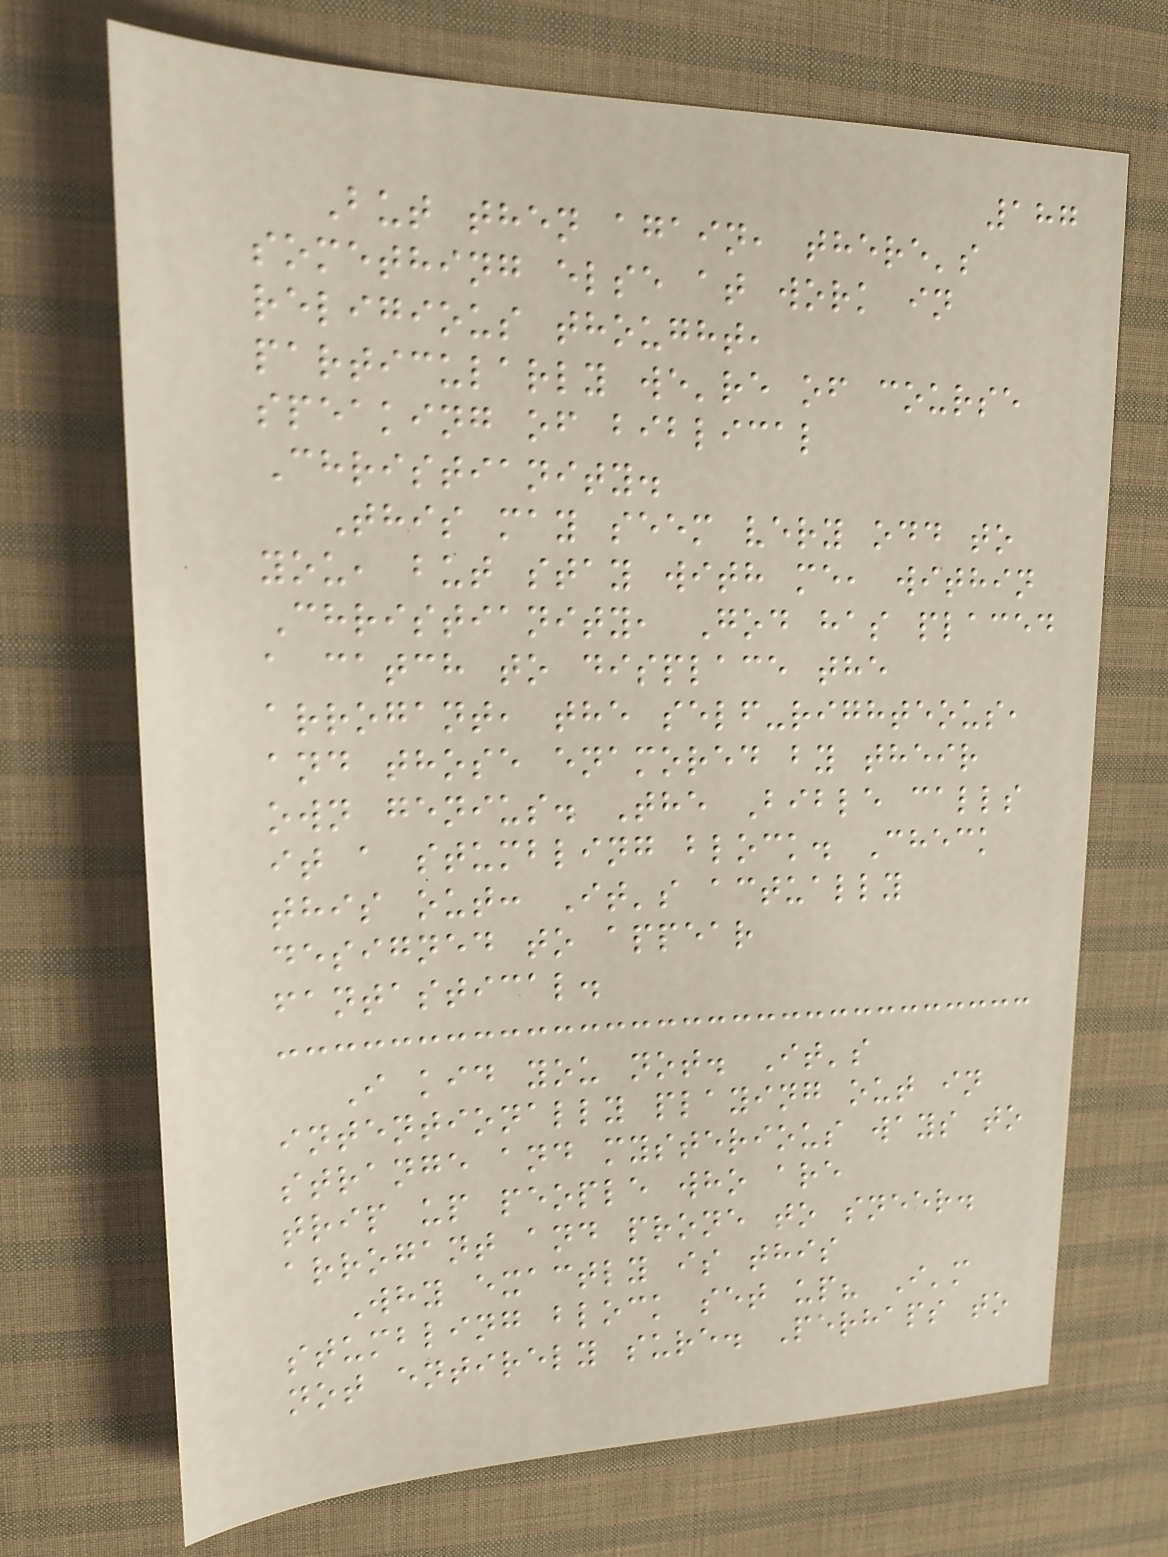187
But then again, there's
something else at work in
religious thought,
particularly we're of course
speaking of biblical
Christianity.
This may seem very odd to
you, but stay with me, within
Christianity, God has placed
a catch to displace the
arrogant, the self-righteous,
and those enamored by their
own genius. The Bible calls
it a stumbling block. Check
this out: It's actually
designed to appear
fantastical.
I kid you not. It's
intentionally playing out in
strange and mysterious ways to
trip up people who are
arrogant and prone to sneer.
Why exactly is this
stumbling block set up? I'm
not entirely sure. Perhaps to
